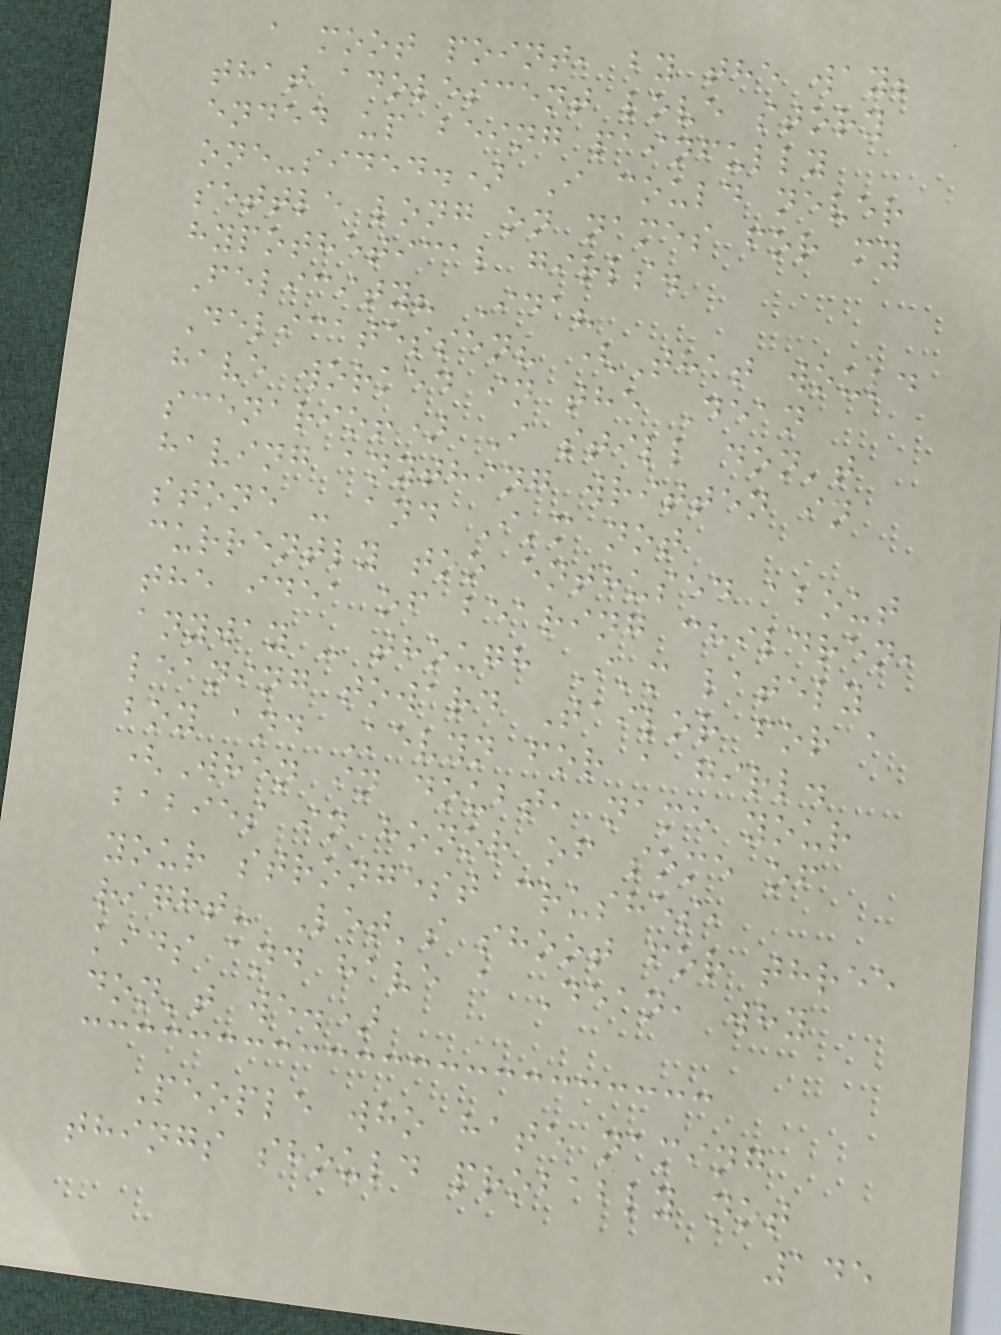a moot point, by the way;
that adolescent love story
ended up being painfully
one-sided.) I could never
settle long on names for my
hypothetical girls.
Felicity? Ida?
Delicatessen? (That would
have worked in the Dean
scenario!) I still don't
having anything written in
stone - and I'm not
currently too enthused about
the idea of bearing children,
anyway - though I'm lately
leaning toward Tailor for a
boy and Kevyn for a girl.
(When in doubt, name your
babies in honor of some of
your strongest crushes,
right? Let's shoot for three
kids and have a Dean, why
don't we.)
People who hate naming
things should probably not
145
